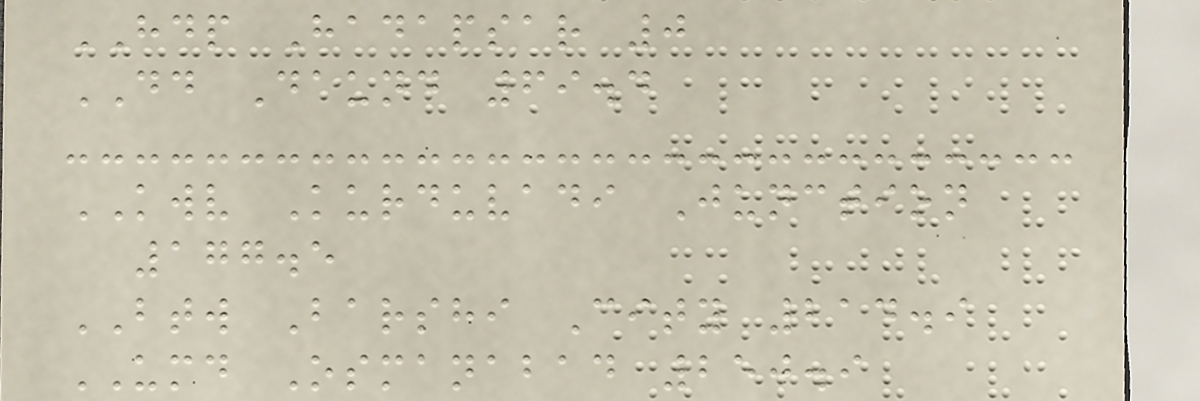HDP Hadapsar 0
DD Daund 69.4
KWV Kurduvadi Junction
177.5
BTW Barshi City 214.9
UMD Osmanabad 250.9
